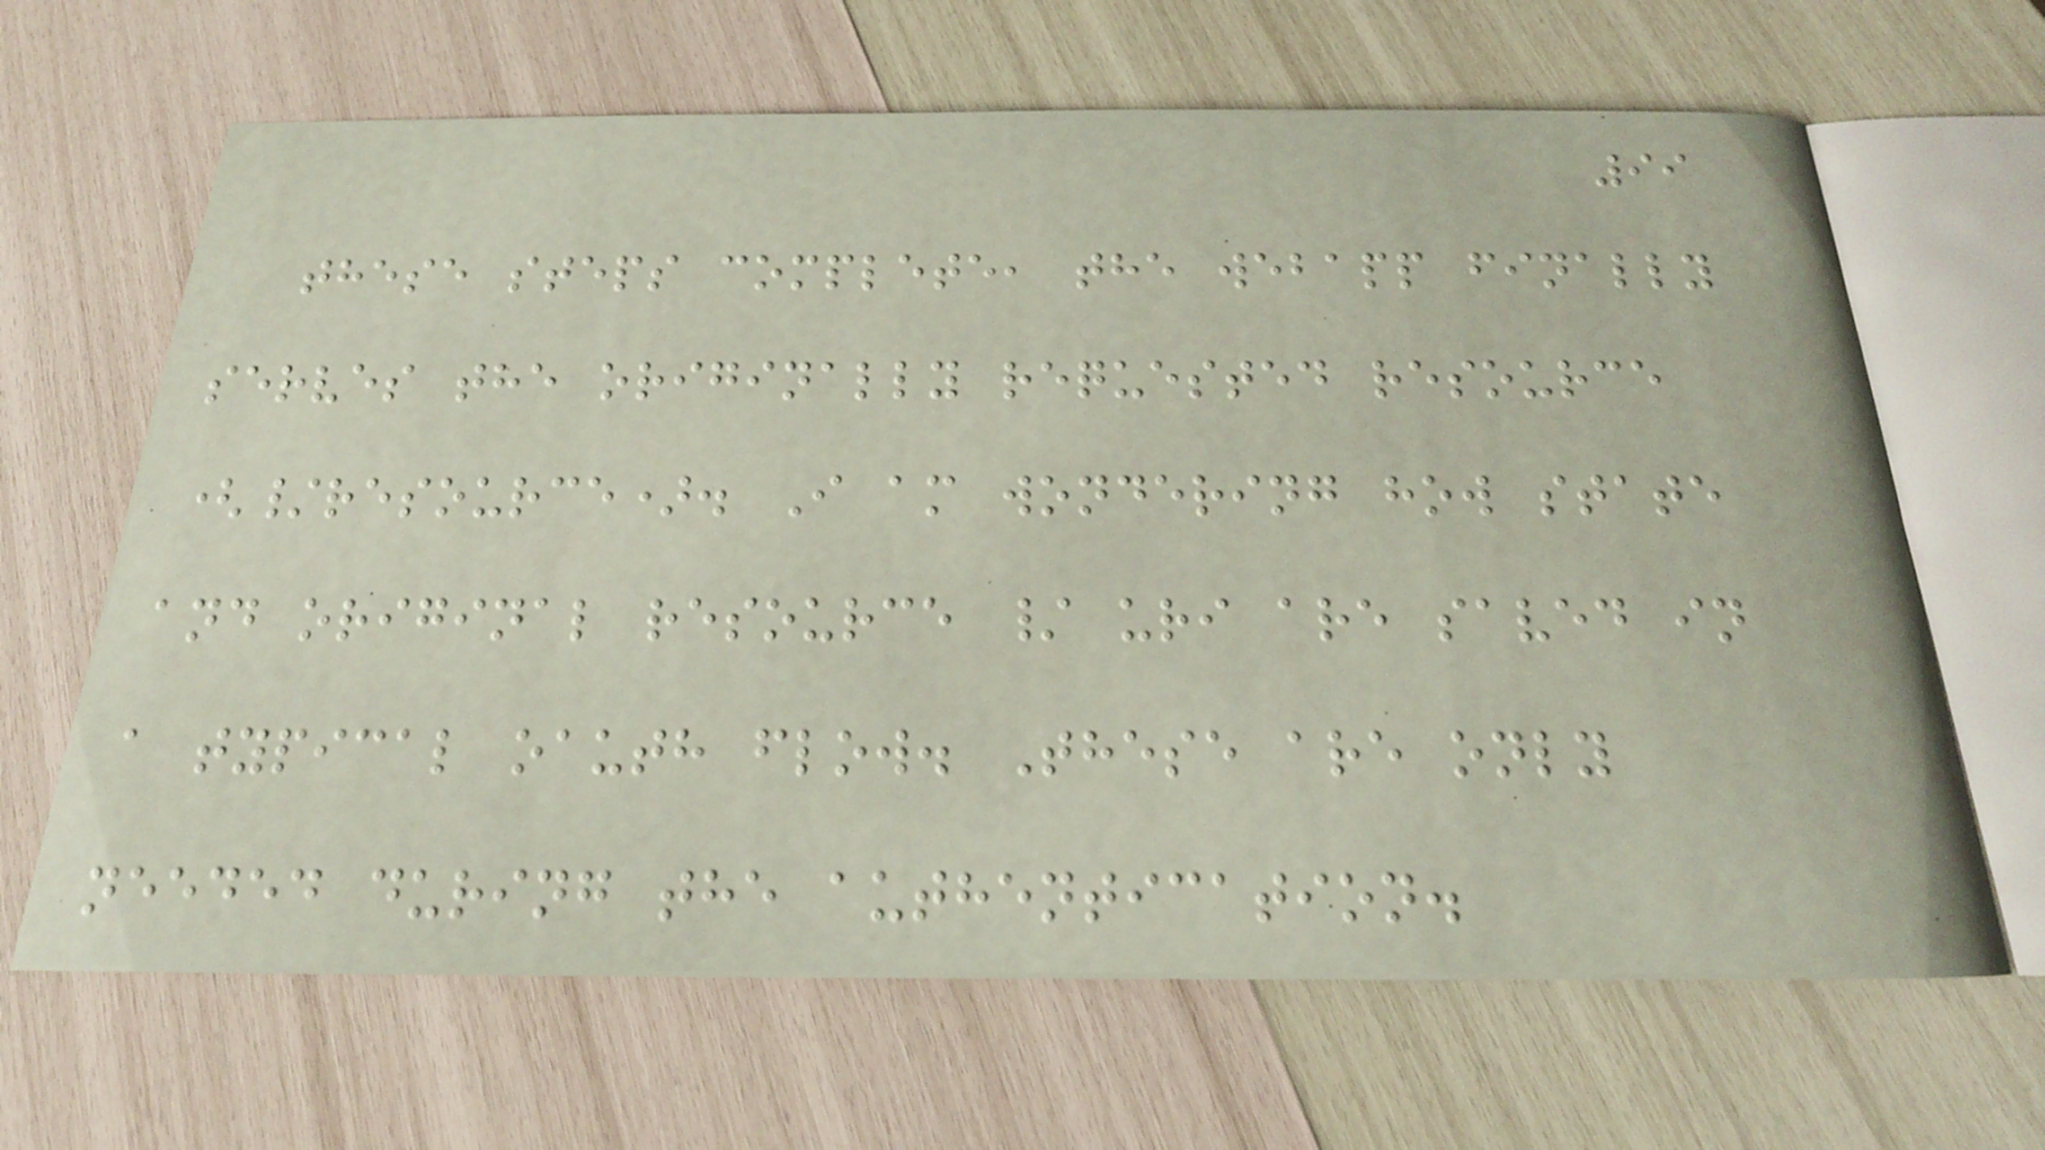99
these steps complete, the webapp finally
serves the originally requested resource
(/resource). I am wondering how state
and original resource / uri are saved in
a typical oauth flow. These are only
needed during the authentication.
